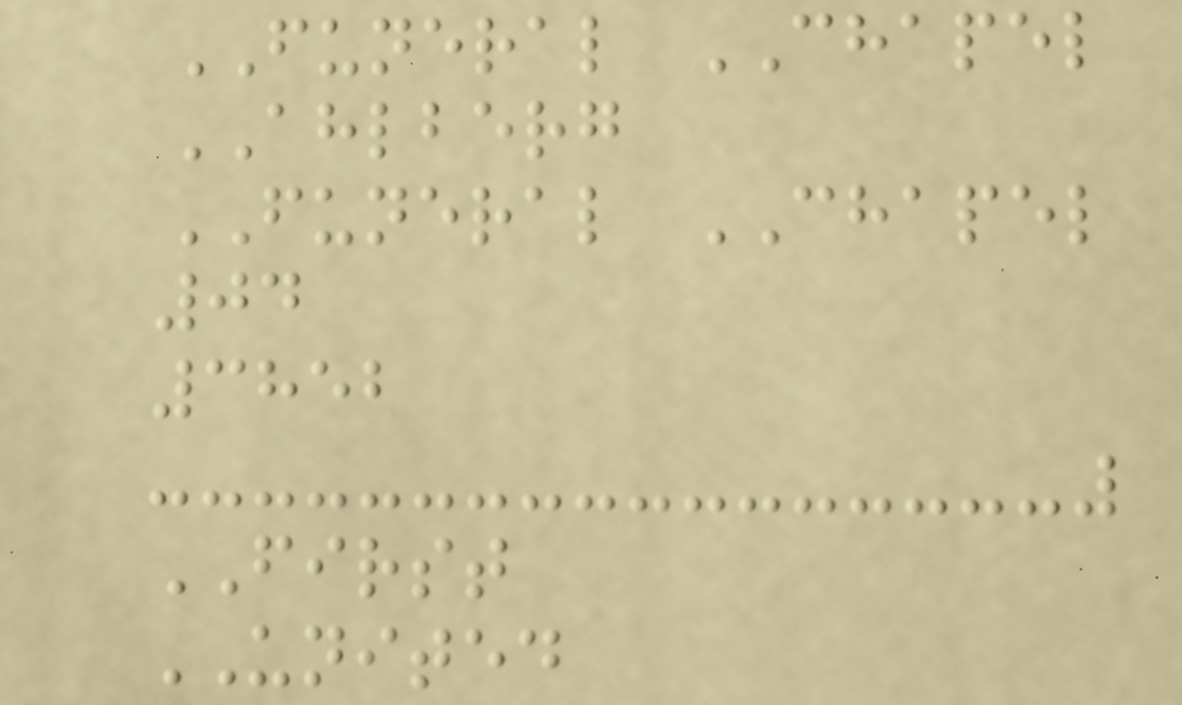FUNERAL CHAPEL
AHLBERG
FUNERAL CHAPEL
04
3852
FIRST
UNITED
